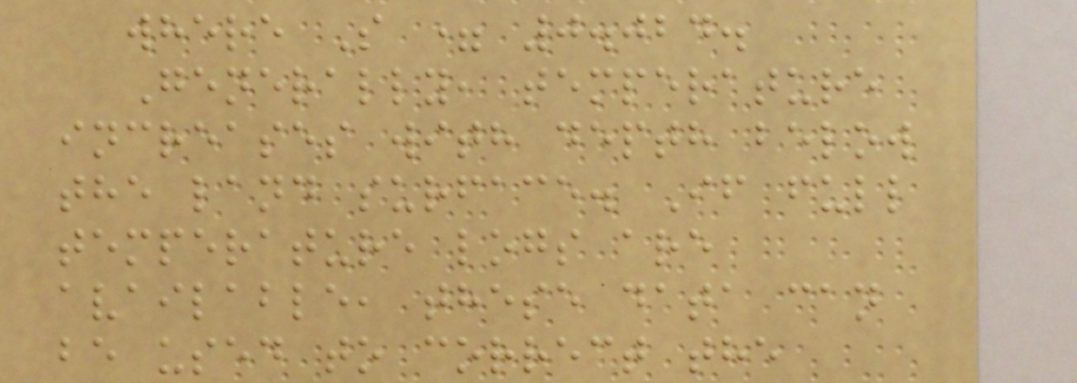where S = 0.024.
Generally, temperature
increases with depth below
the land surface. If full
temperature logs are
available, these data can
be used to correct the
